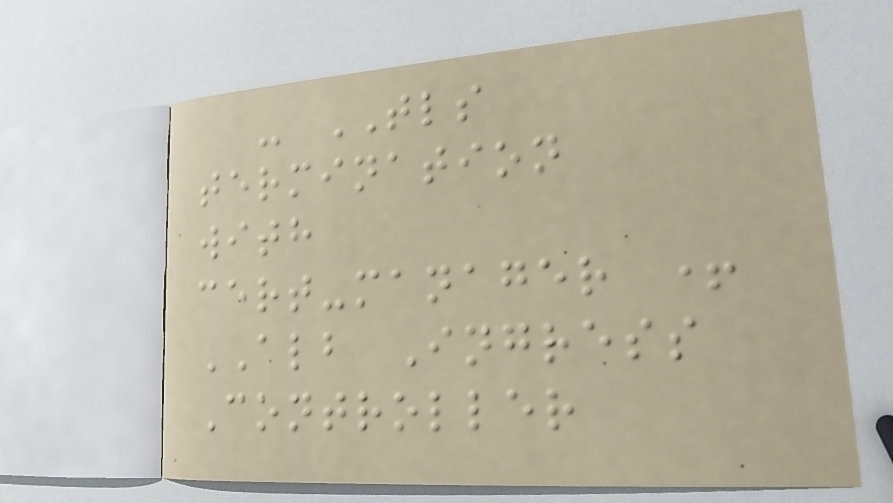- TLS
termination
with
cert-manager +
ALB Ingress
Controller
